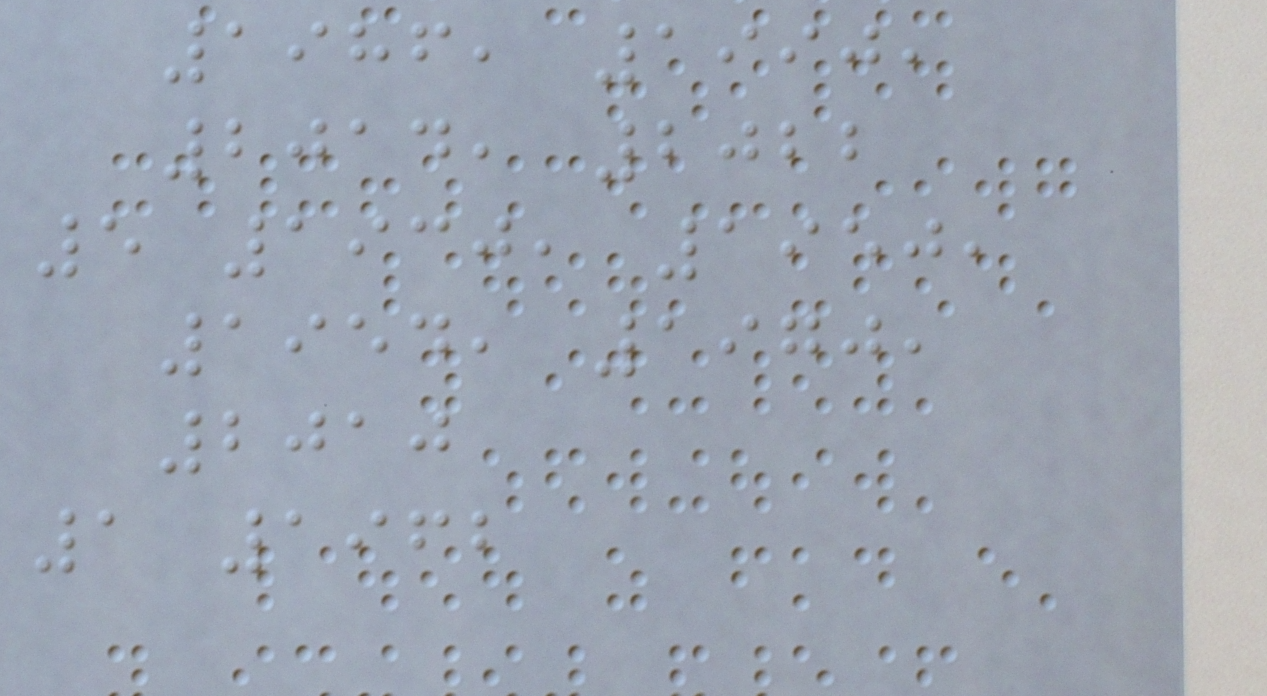1986, 1990,
2014, 2022
5 1930, 1950,
1954, 1970,
2010
1 1962
